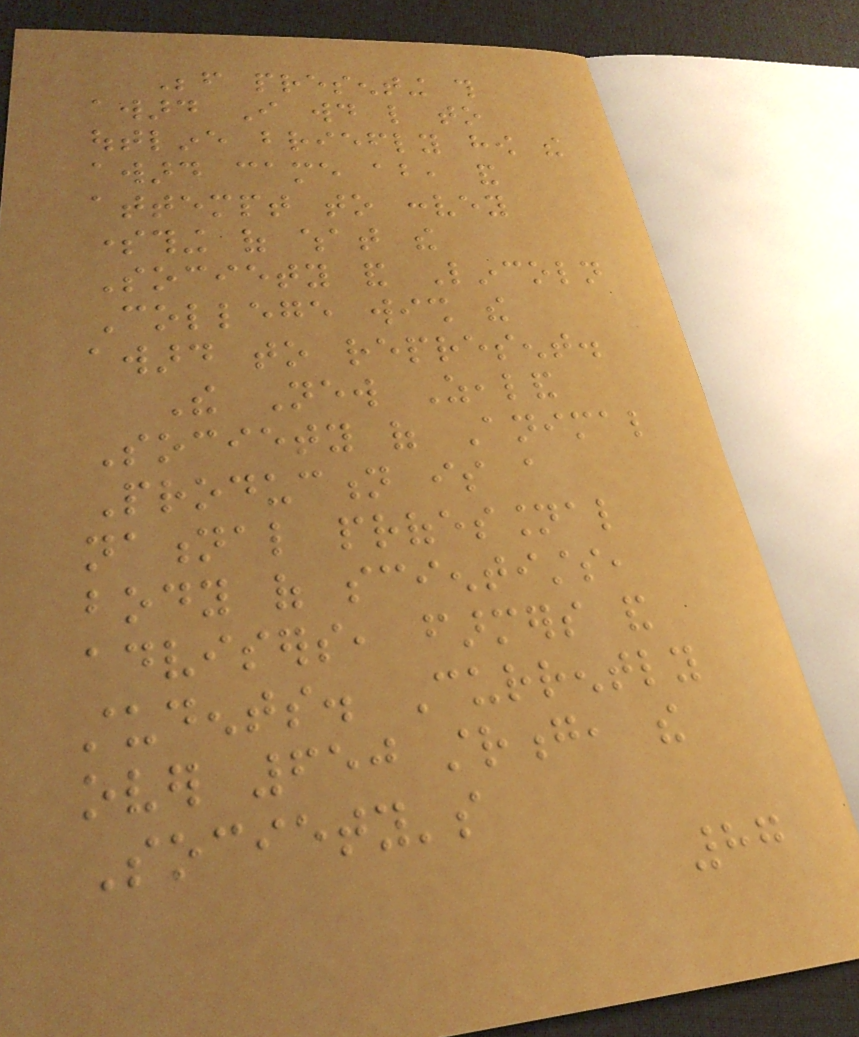Before presenting this
award I would like to
outline briefly how the
award came about, and
attempt to convey
something of what the
Society and Lincoln
College wish the
award to represent.
The New Zealand
Society of Animal
Production is a
national professional
body of scientists,
advisers, farmers and
students. Currently
over 650 strong, the
Society's
87
